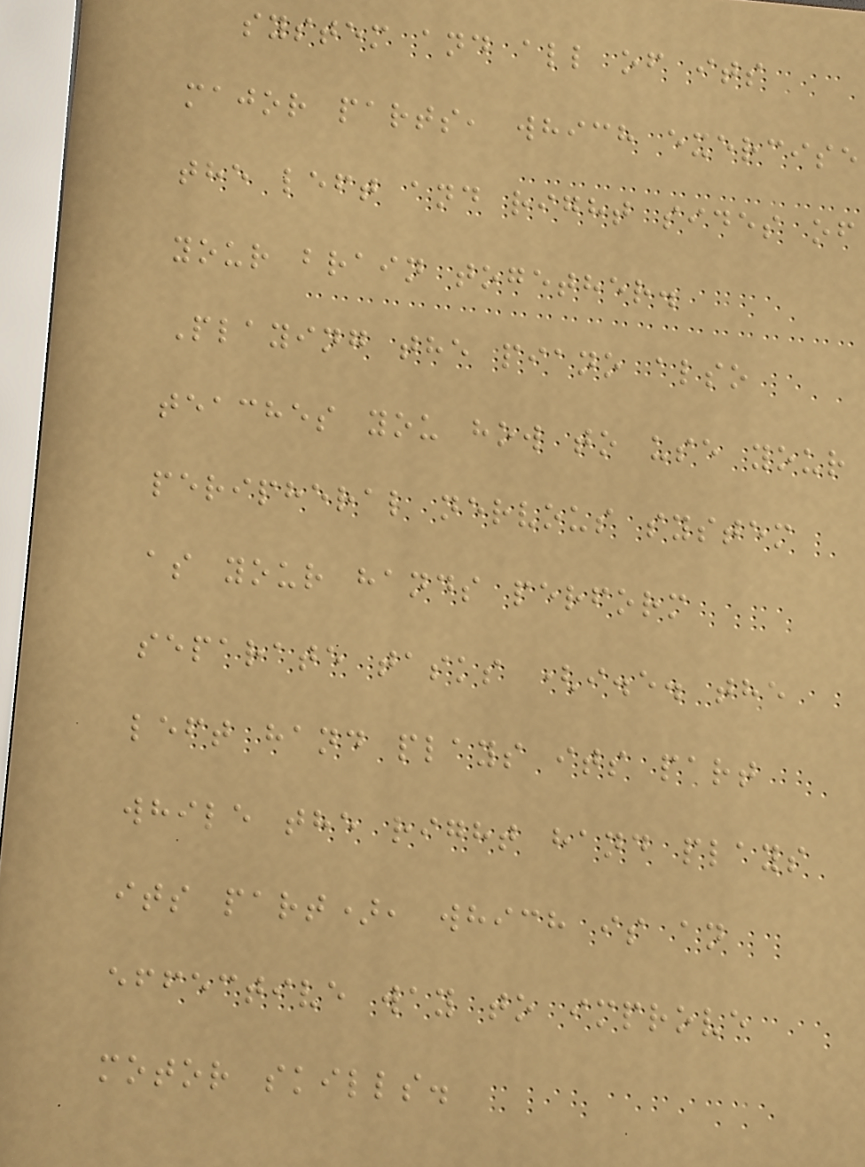system and all of its
major parts, which exercise
the left and right sides of
your brain together.
Playing the piano also
teaches you how to use your
peripheral nervous system
as your hands perform
separate tasks (i.e. the
left hand plays its part
while the right hand plays
its part), which is an
effective way to improve
motor skills.
